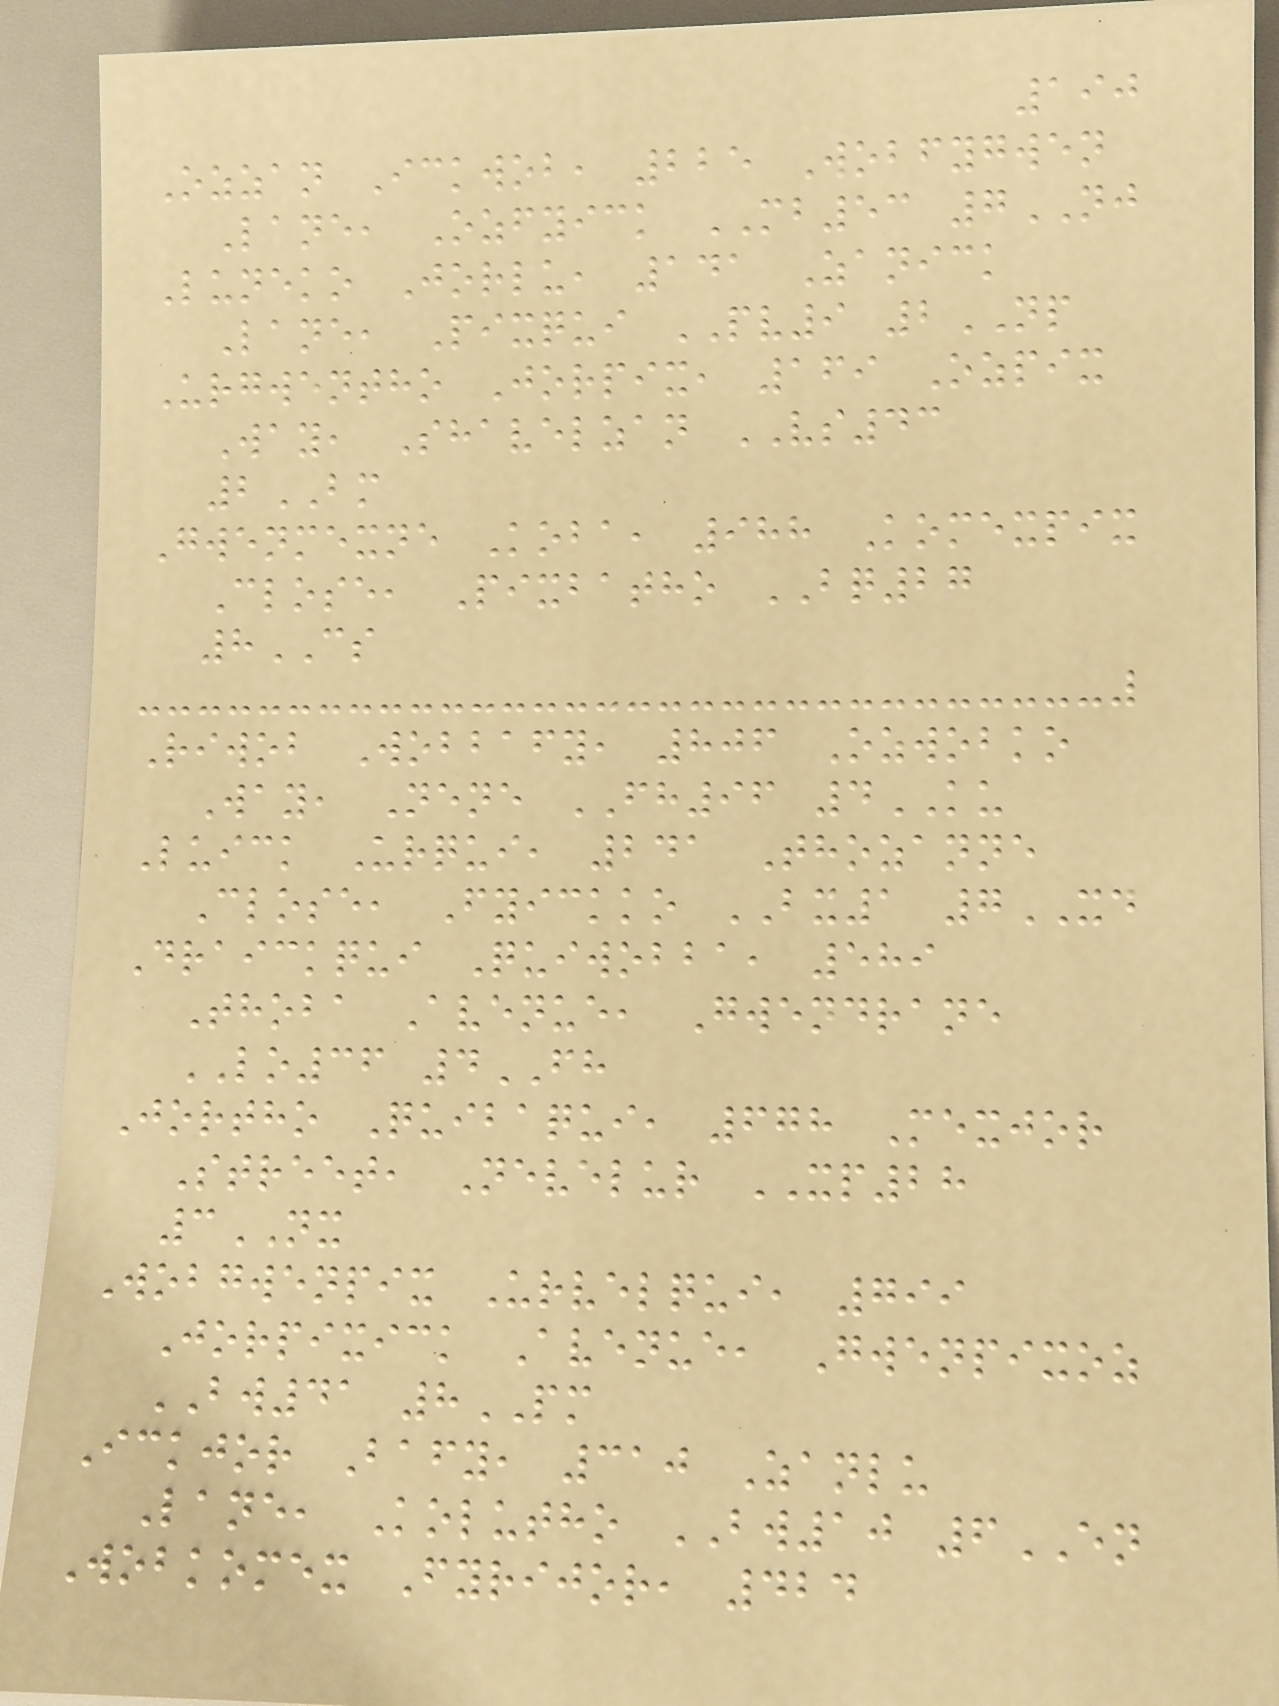190
Ozzan Ickwob, 225 Wobfygwen
Lane, Ozfyick MB53 7NJ
Luneko Jorlu, 141 Zanick
Lane, Pixqui PV9 2NP
Urgwentho Jorpix, 169 Ozpix
Way, Shavelzan VS43
2BM
Gwenmexne Koba, 988 Komexpix
Close, Pixbatho BQ27
8CS
Riwob Wobbafy, 806 Ozwobko
Way, Nene FH96 4KU
Luick Urqui, 241 Thozanne
Close, Fyickko BX1 7XD
Draickqui Quiwobba, 589
Thoba Avenue, Gwendrane
LO36 4FH
Jortho Quibaqui, 678 Mexjor
Street, Nevelur XP28
3NX
Wobgwenpix Urvelqui, 799
Jorpixick Avenue, Gwenpixoz
BW41 8PM
Ickjor Bafy, 310 Zanlu
Lane, Kolutho BW10 6EN
Wobkomex Fyrijor, 424
